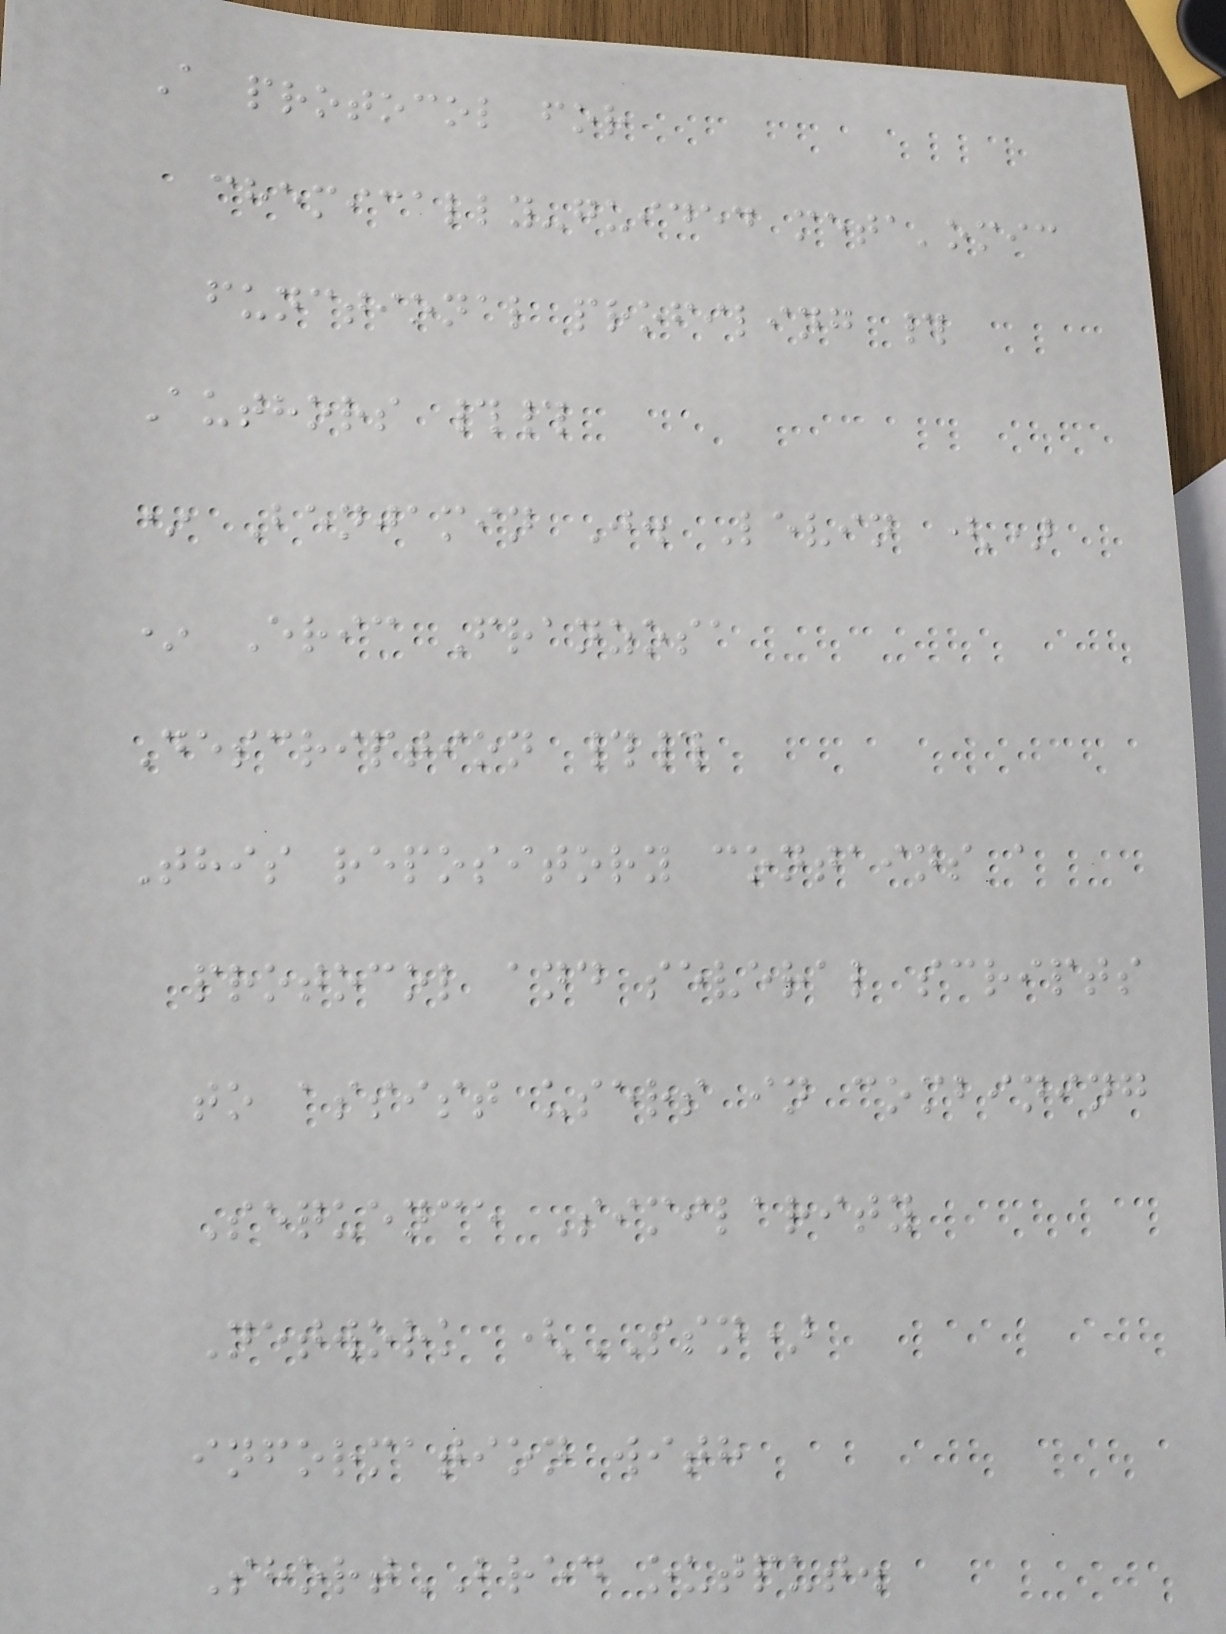A protocol for
chemically-guided meta'omic
functional profiling #
Authors ##
* Benjamin J. Levin ()
* Eric Franzosa
Description ##
This repository contains a
protocol and several scripts
to assist users in combining
Sequence Similarity
Network (SSN)
information with
ShortBRED output.
